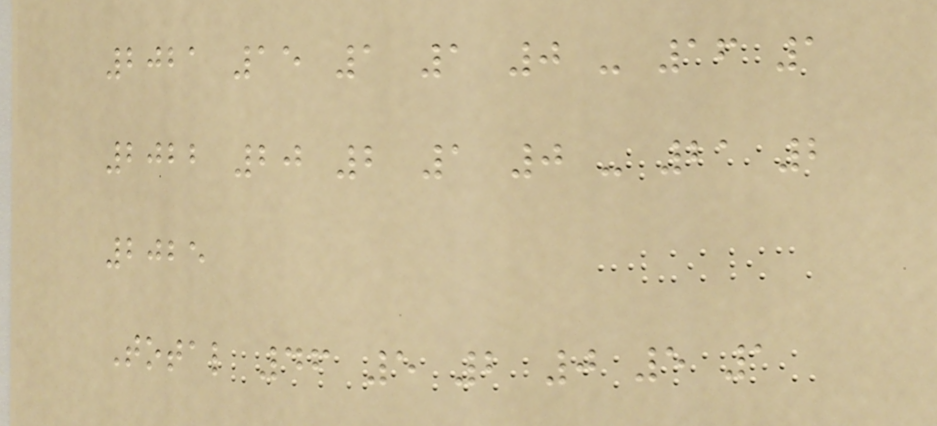2021 15 1 1 0 - 16 1
2022 20 2 1 0 - 21 2
2025
Total 46 5 2 0 5 1
